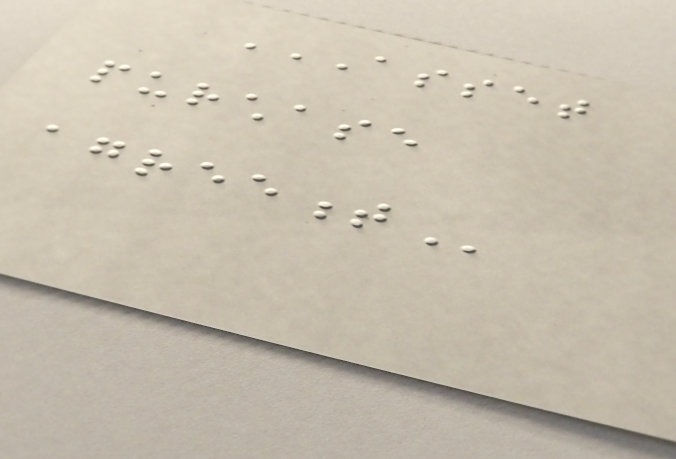ASSET
PURCHASE
AGREEMENT
